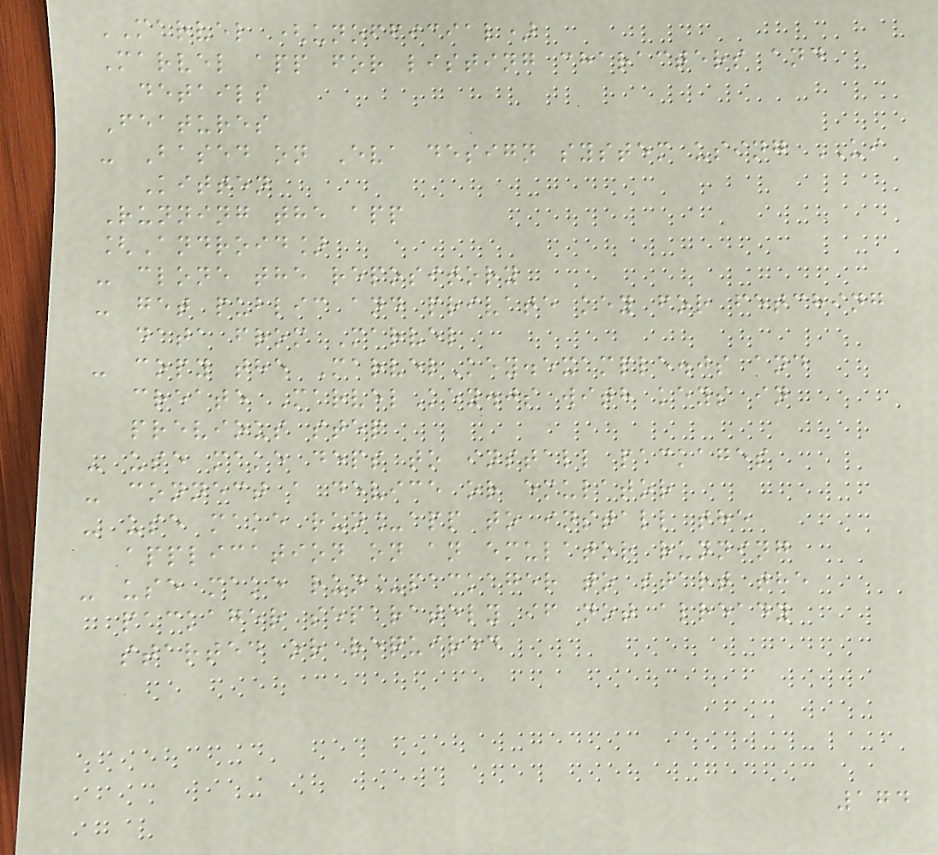MARVEL (unofficial)
Marvel app for listing characters and
details
Features
- Based on Eva design system using UI
Kitten
Running the app
[Android]
- clone the repository
- get public and private key for fetching
data from Marvel
- copy the MarvelKey.example.js and
create MarvelKey.js with keys in
previous step
- use make deps to install packages
- connect a device or emulator
- use make run_app to install the
application on an emulator running
- use make run_packager to start the
packager separately if not already
started or required
174
